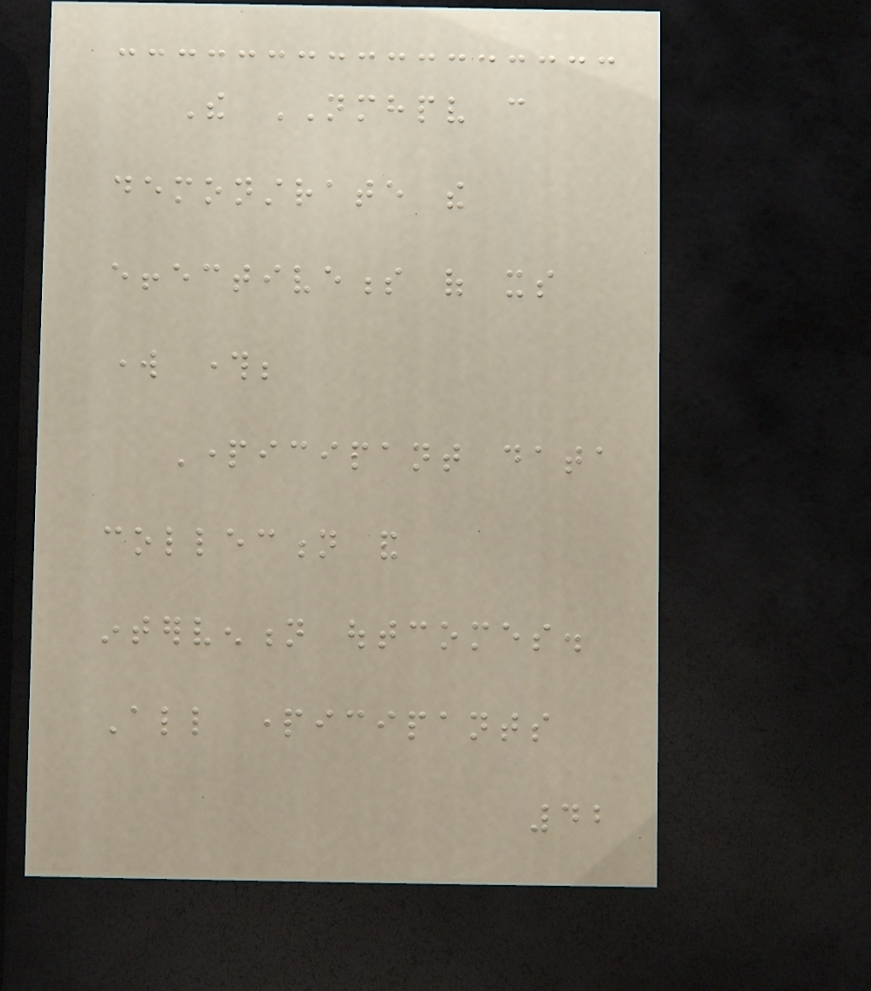The NMHPV can
demonstrate the
effectiveness of its
work through;
Participant data
collection and
intervention outcomes.
All participants
42
